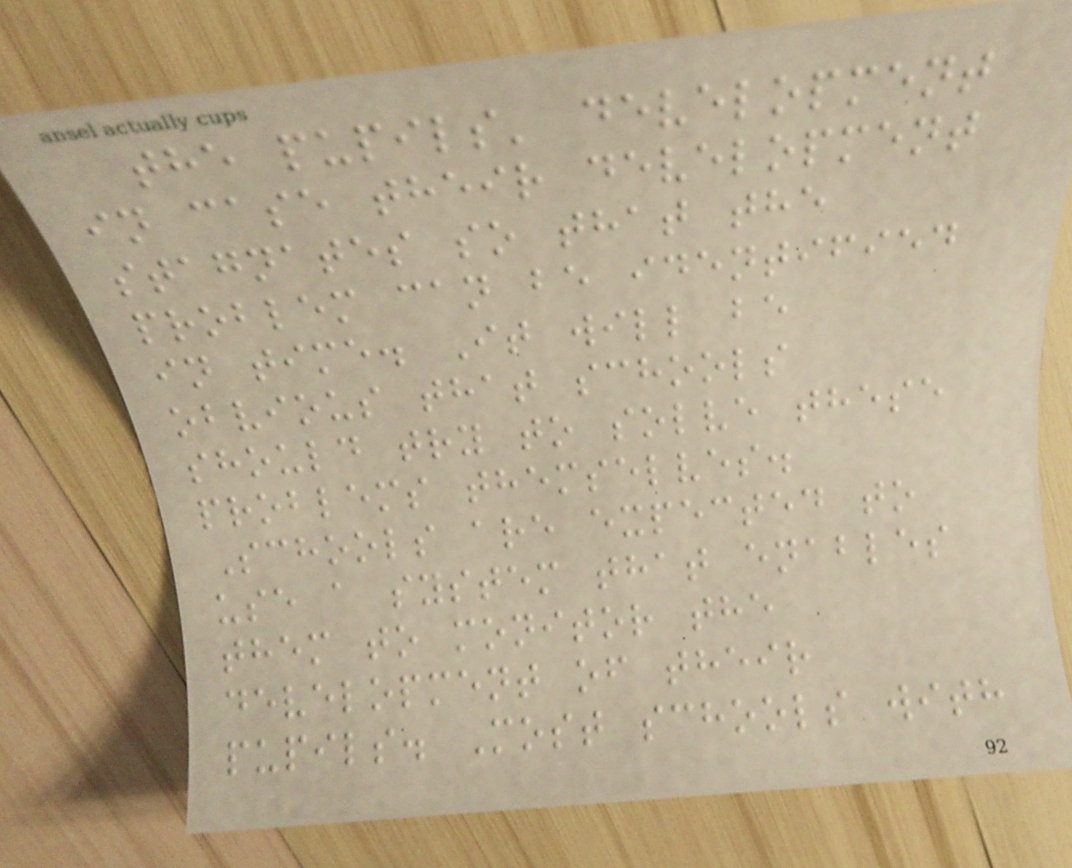the pupils' development
in case their development
stagnates so that the
problem can be identified
in time. It will be
obvious that schools
should try to solve these
problems themselves.
Schools are expected to
use a system that enables
them to monitor the
development of their
pupils. Most schools with
